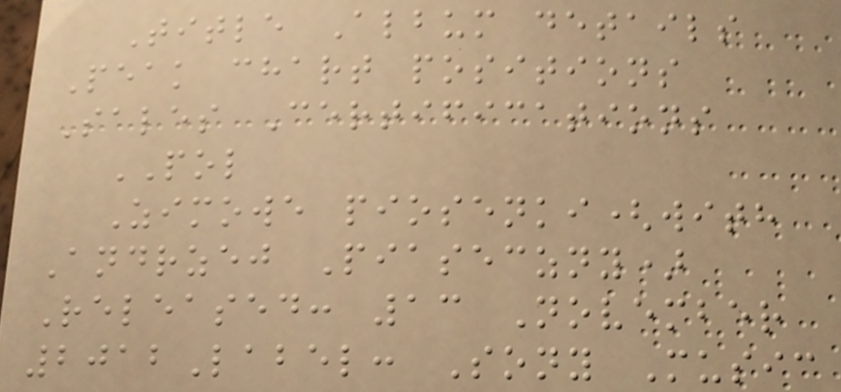Title Album details
Peak chart positions
Sales Certifications
POL
Zimowe piosenki(with
Andrzej Piaseczny)
Released: 13 November
2012Label: Sony Music
